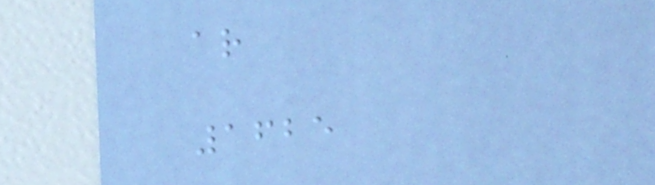ar
1625
